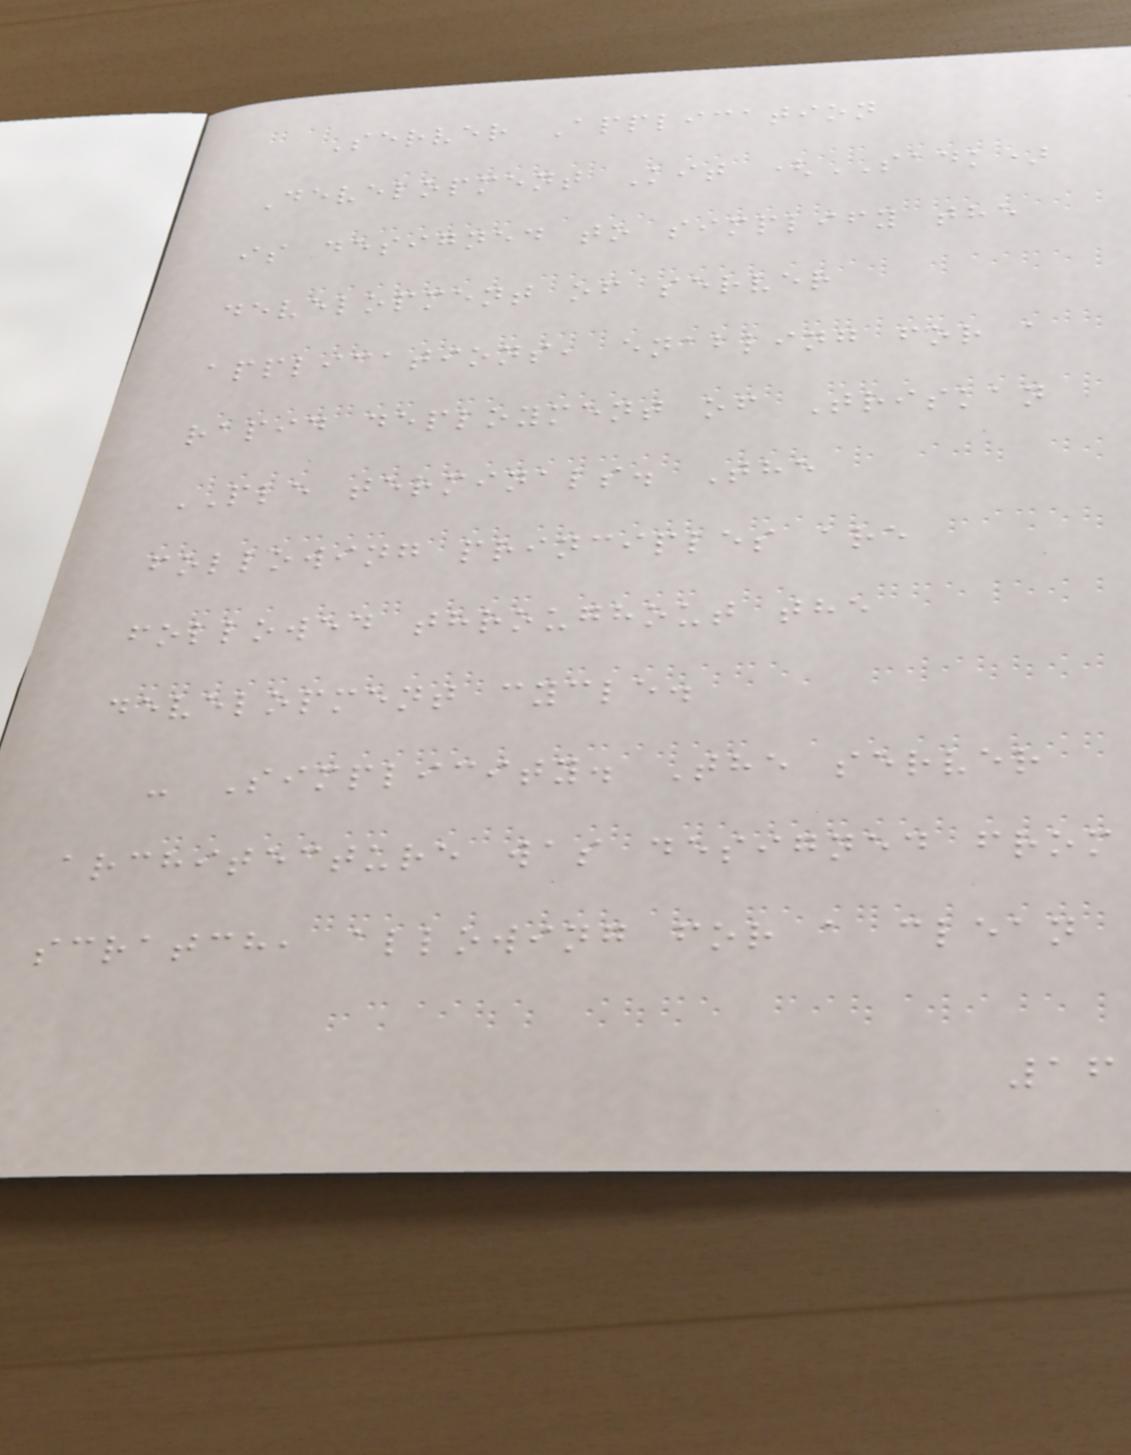Server Application
Development Kit (SADK)
is designed to simplify the
development of server
applications, enabling for a
rapid deployment of Triskan
PLE terminals. The
following principles are
followed throughout the
development cycle.
- Simplicity. The server
architecture was designed from
scratch, allowing for a clean
16
